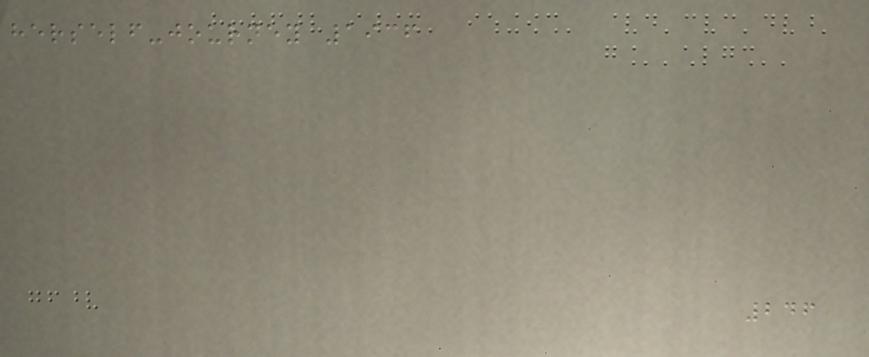herself-journey 1936
246
